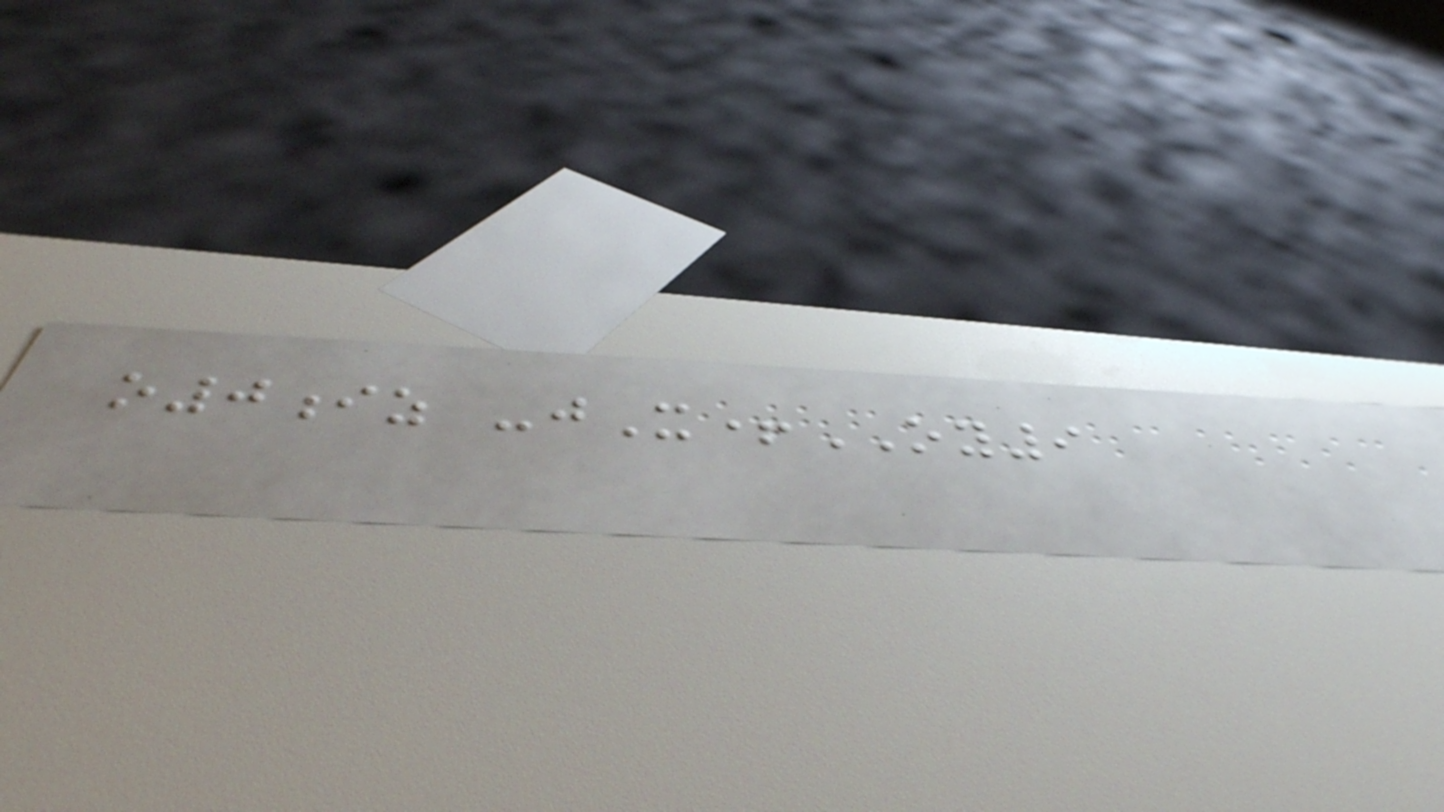o0iz -jX+OY9
